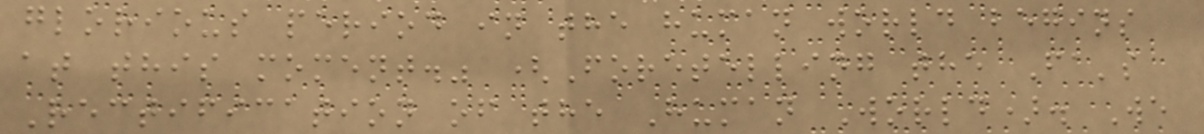glorious period in the human world begins
at this moment." (Foretelling the Fa's
Rectification of the Human World). We
